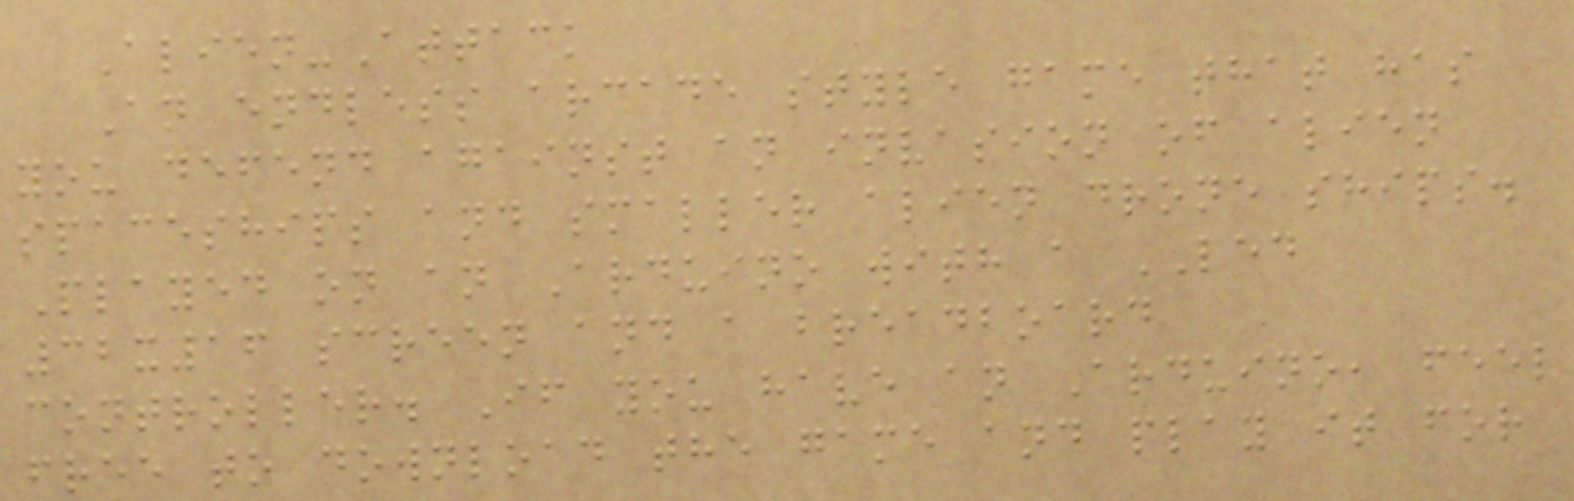Alien-Attack
An endless arcade style game that has
you defend against an invasion of alien
spaceships and smaller alien drone ships.
Played on an Arduino with a LED
32x16 screen and a breadboard
controller. If you have an Arduino, feel
free to download the game and play it for
